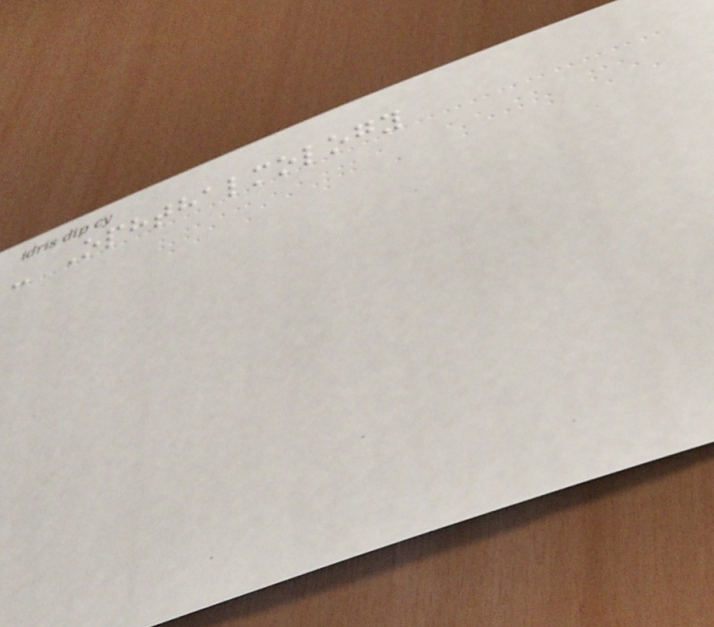- Ophthalmology
